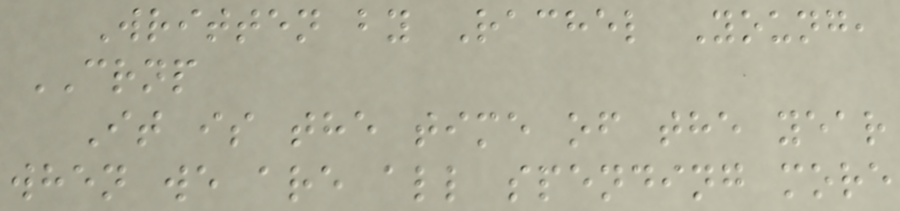Written by Rachel Young,
CRNP
It is the time of the year
when we are all spending more
